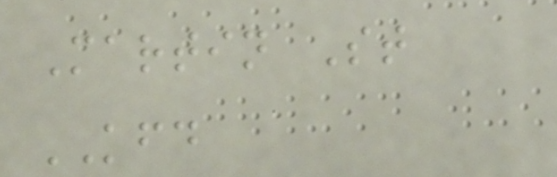Martin St
KFD
